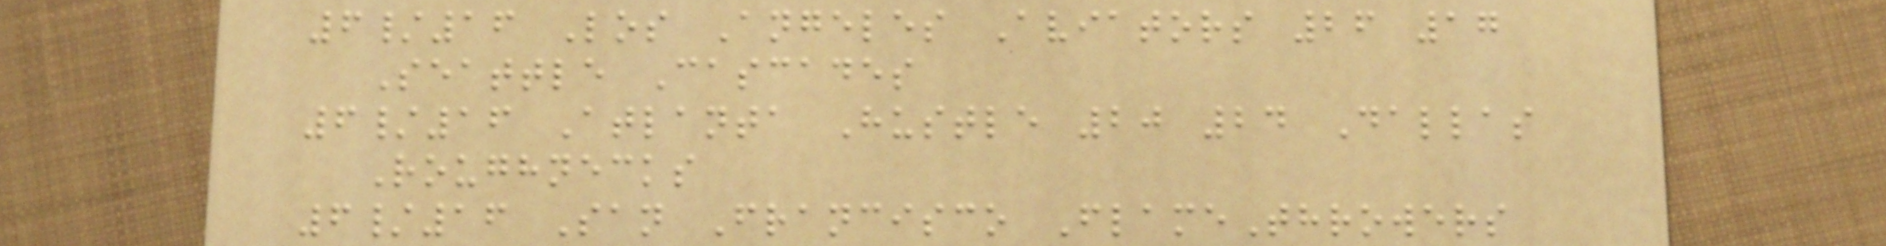6/16 Los Angeles Aviators 26 17
Seattle Cascades
6/16 Atlanta Hustle 20 24 Dallas
Roughnecks
6/16 San Francisco FlameThrowers
